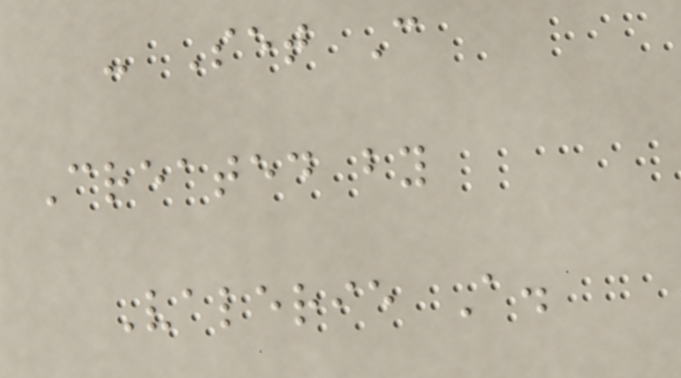- Set C
Created by
Valerie A.
